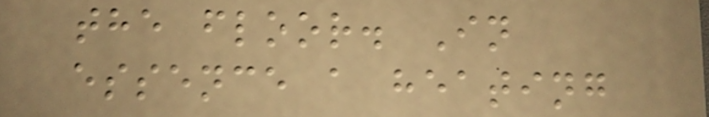the floor. In
essence a heating
